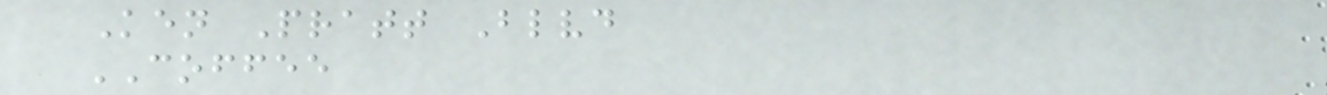Ken Pratt Blvd
COFFEE
